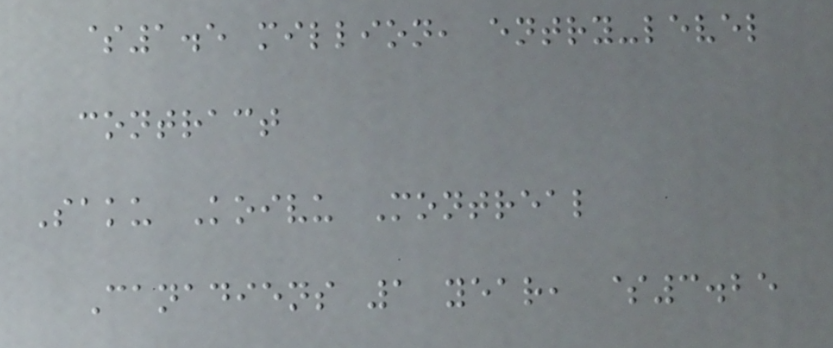$1.5 million, entry-level
contract
Saku Koivu Montreal
Canadiens 1 year, $3.25
